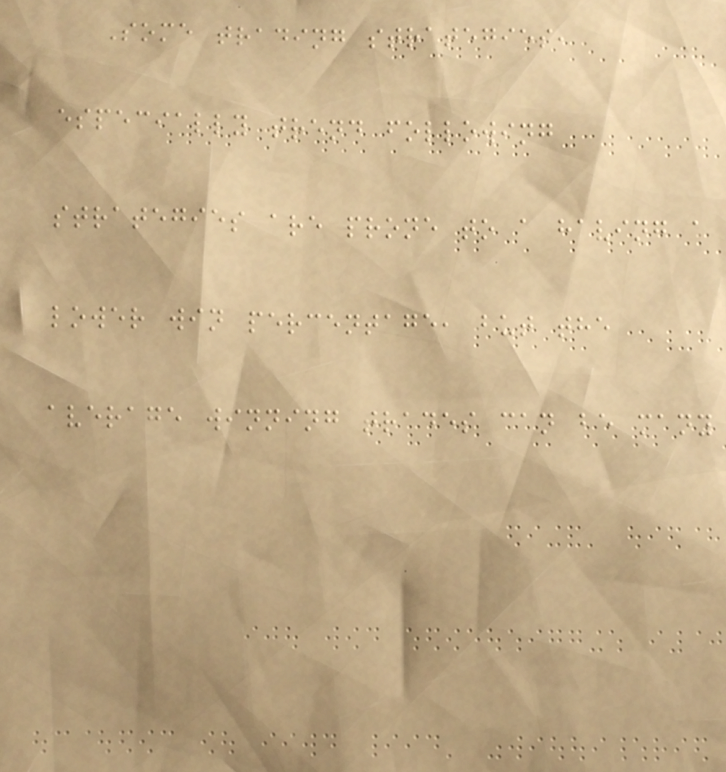Some trading strategies,
especially trend following
strategies are prone to a having a
lower win percentage, but the
average winning trades can be many
